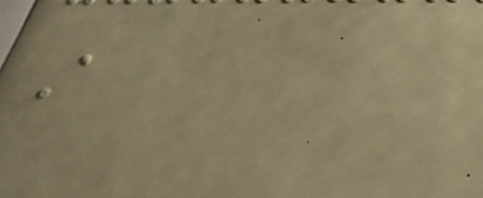A
